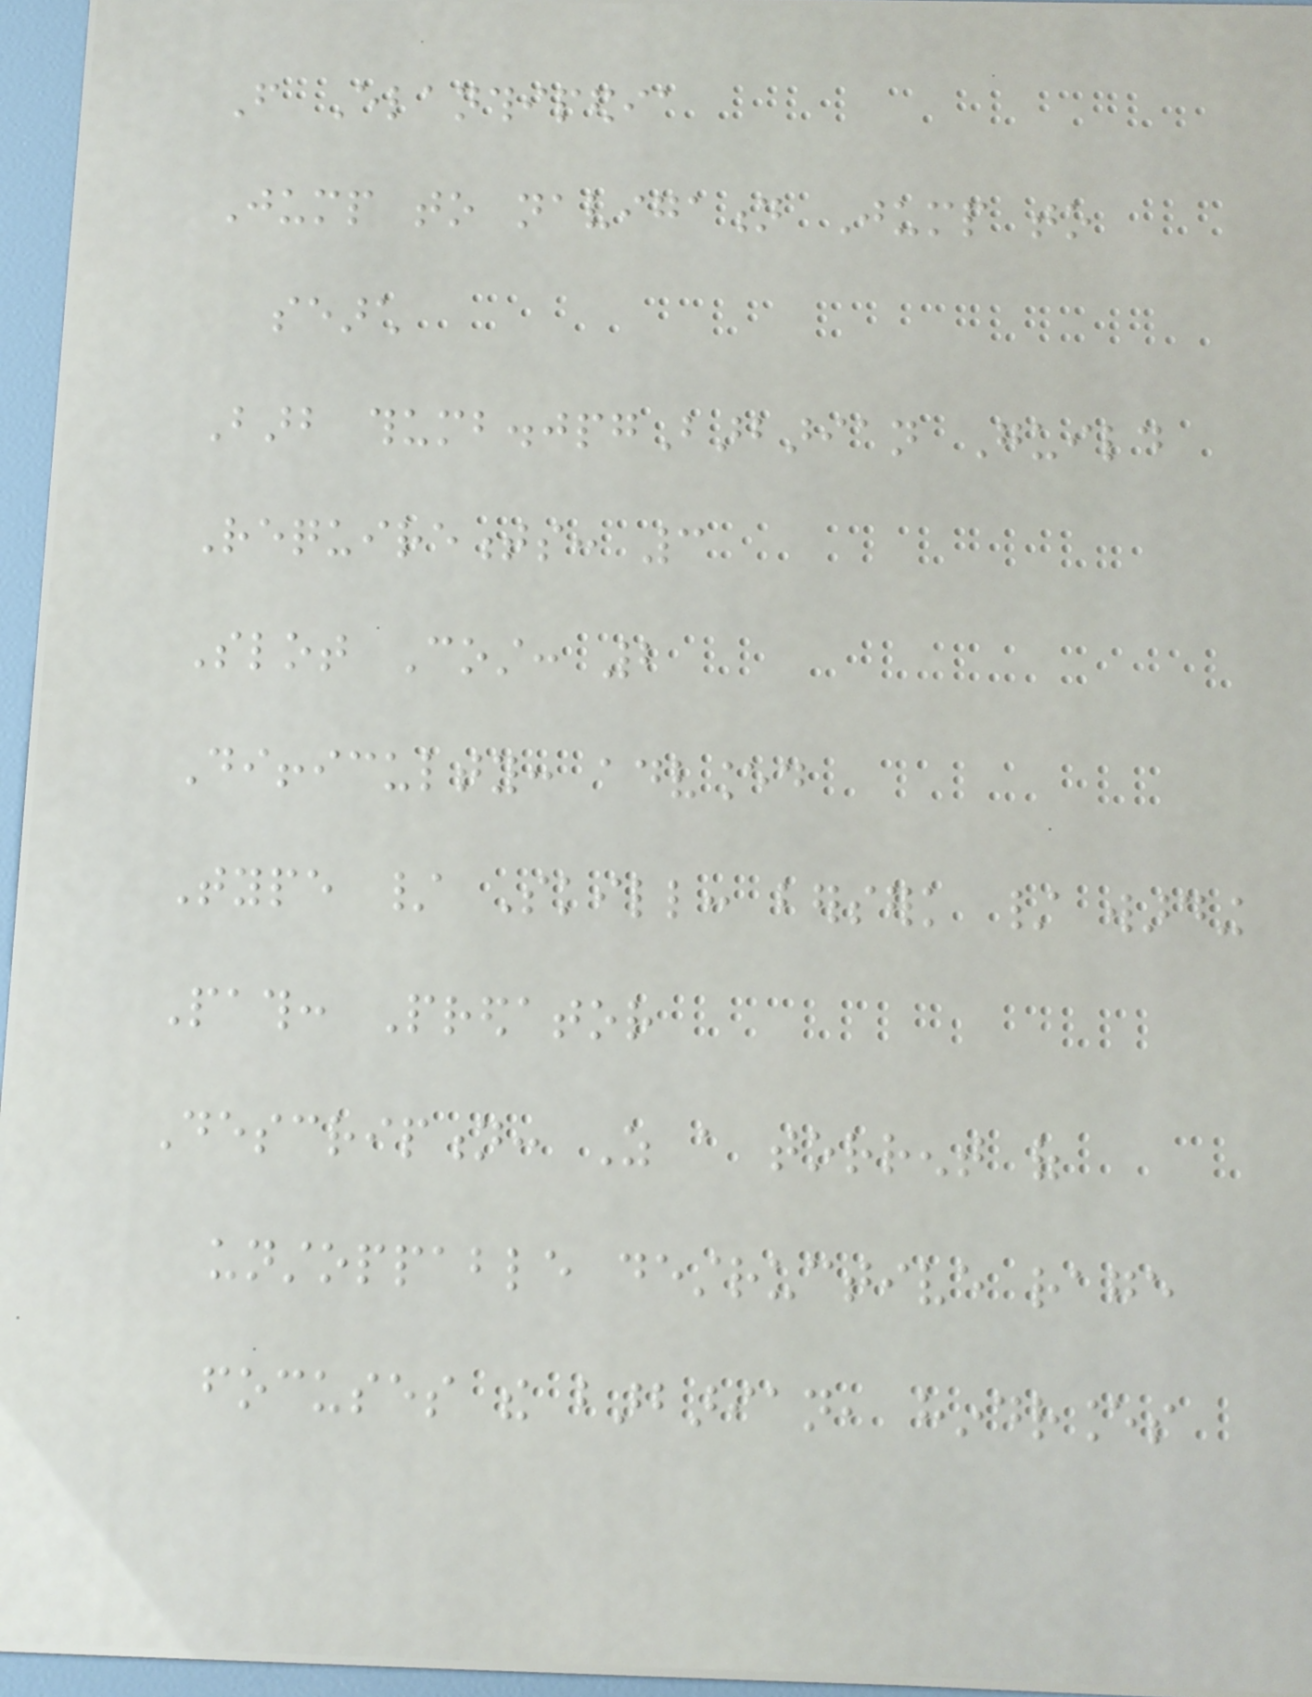From Elanthipedia
Jump to navigation Jump to
search
Barb thumb.jpgBarbarian Guild
Requirements: 3
Slot Cost: 2
Difficulty: advanced
Type / Skill: berserk / warding
Path: Predator
Description: As a torrent of
unstoppable destructive rage
focuses the barbarian, hindrances
